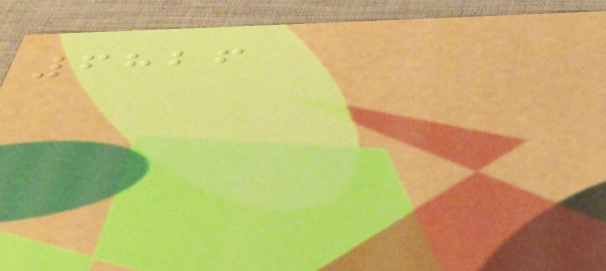6826
